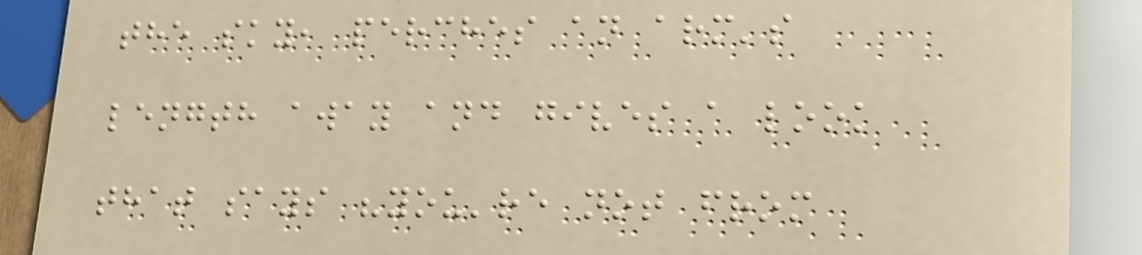the sky, perches an arm's
length away and gives a look
that says "you're not from
